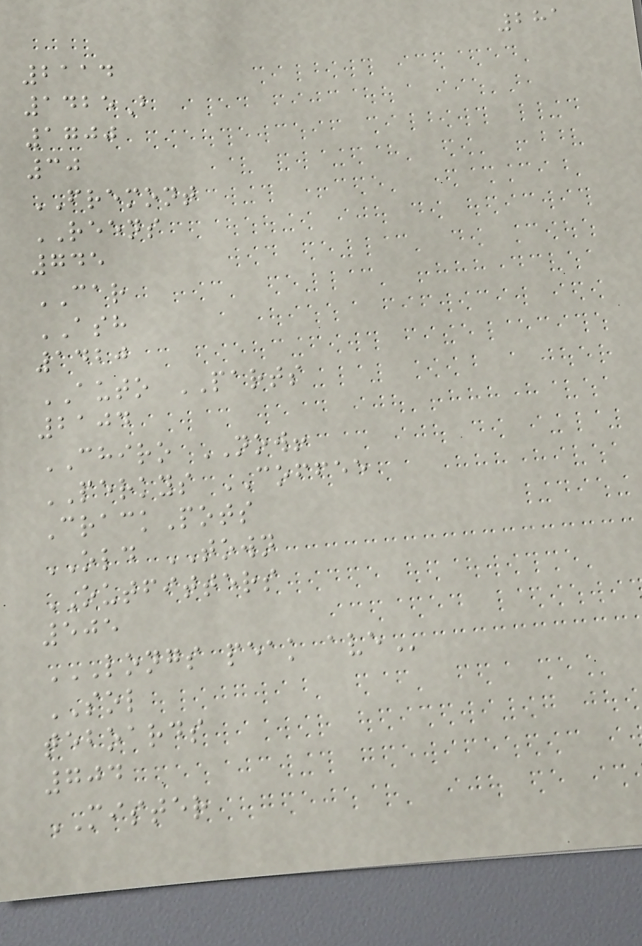281
2114
1425B
1700
30
FREMONT
REENS
745
CAR
ASH
1420
AUTO PARTS
2104
CHIRO NOW!
PERKYS COFFEE
CrackPots
OLD TOWN
OUTFITTERS
505
LONGS PEAK AVE
SOL
teboards
704
MISTER
